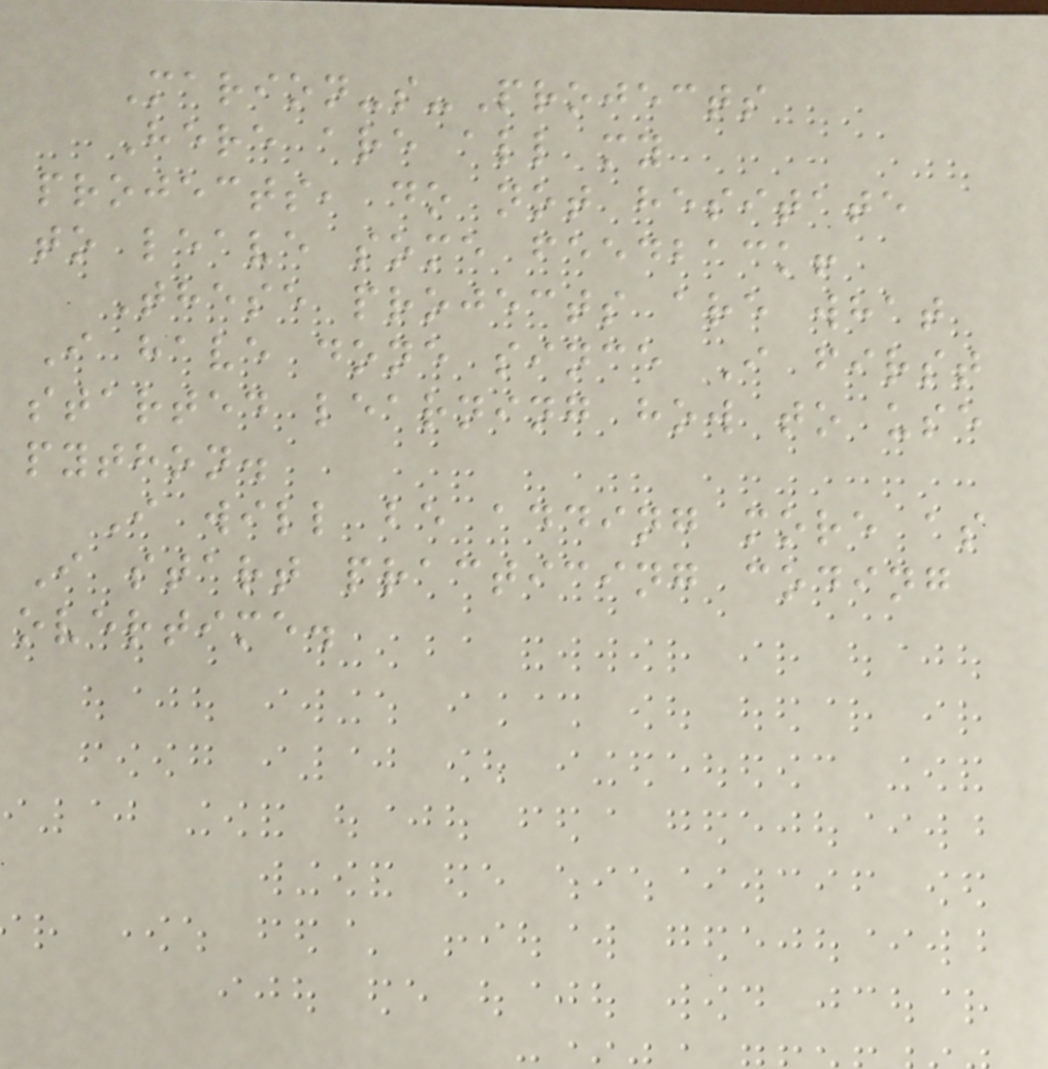Marion-s-Projects
Here are all my
projects, do not hesitate
to leave some feedback!
These projects are what
I have done since I first
started learning how to use
python.
I will be adding more as
I start practicing coding
overtime.
